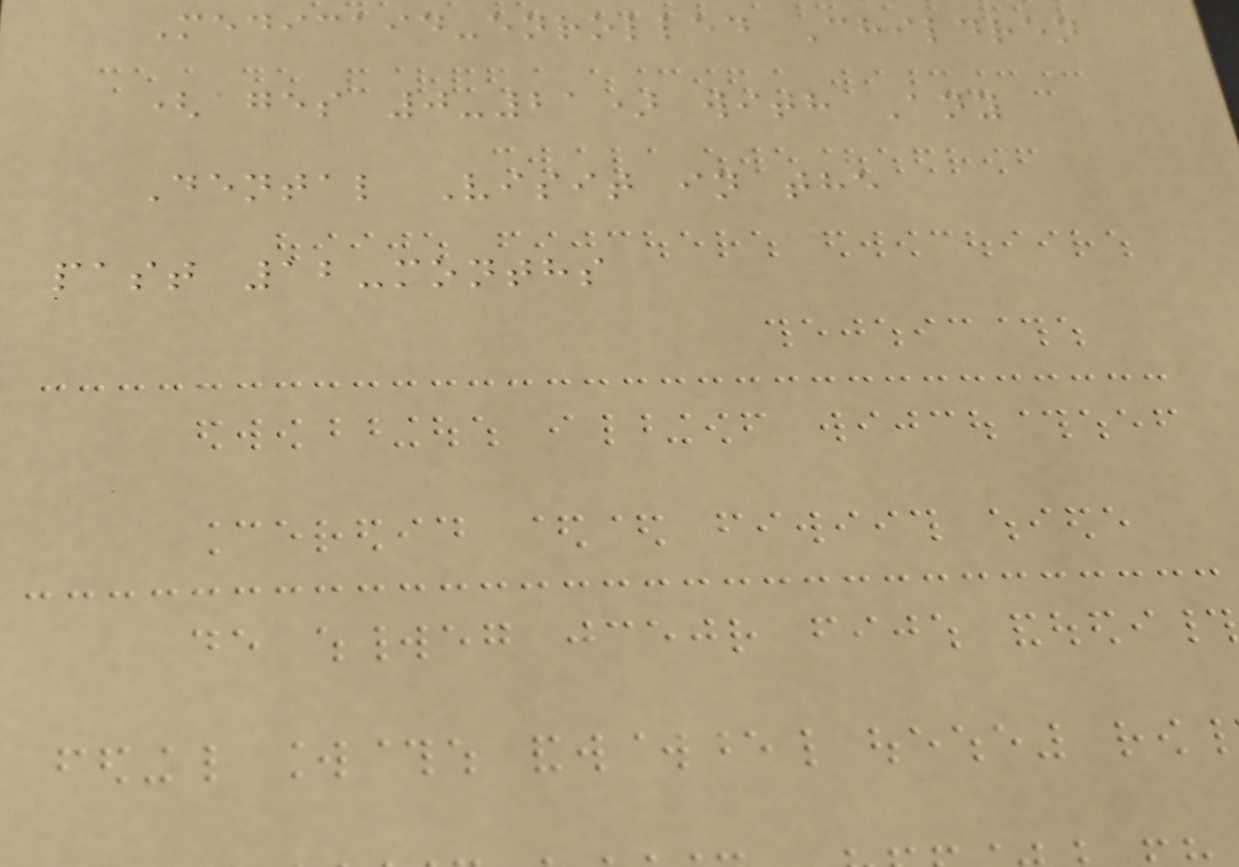Medicaid-enrolled Children
(ages 0-21) with Any
Dental Visit in the
past 12-months
